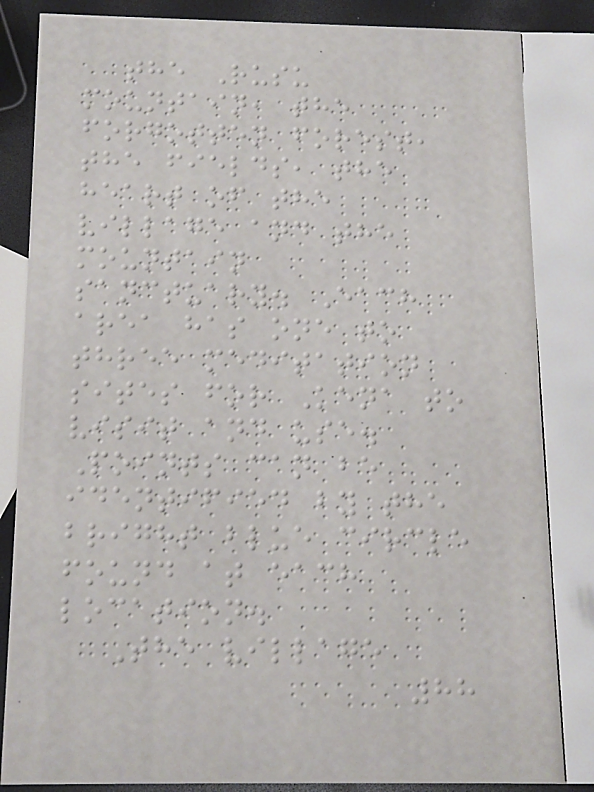the Rusu
mountain, the
forgotten forest,
the fields, the
heart of the
village and the
mountain
sanctuary. Each
area has one to
three meditation
sites for Kena to
visit and use.
Points can be
identified by the
bright blue circle
found at each
location.
The village
88
